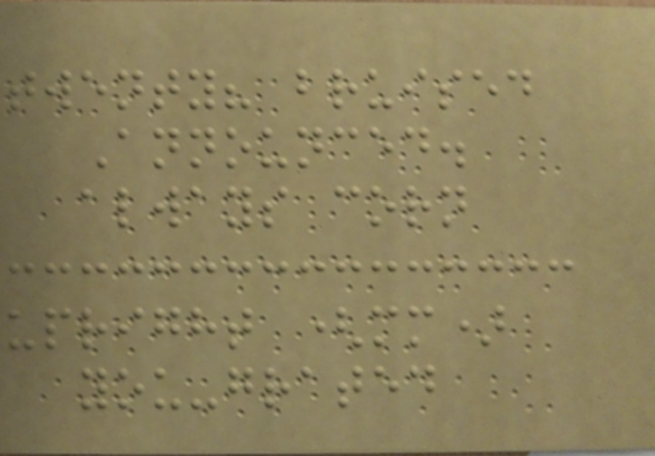twenty? bruised
Announced.
always corn
upright (mm)
you-grated
